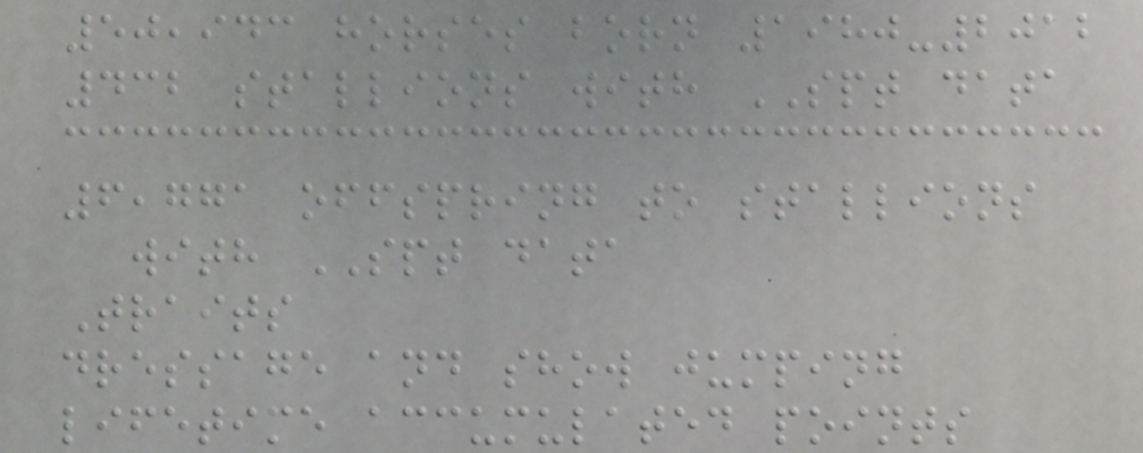50,943 horses born 1980-2012
432 stallions with SPT data
6,771 offspring to stallions
with SPT data
Traits
dressage and show jumping
lifetime accumulated points
